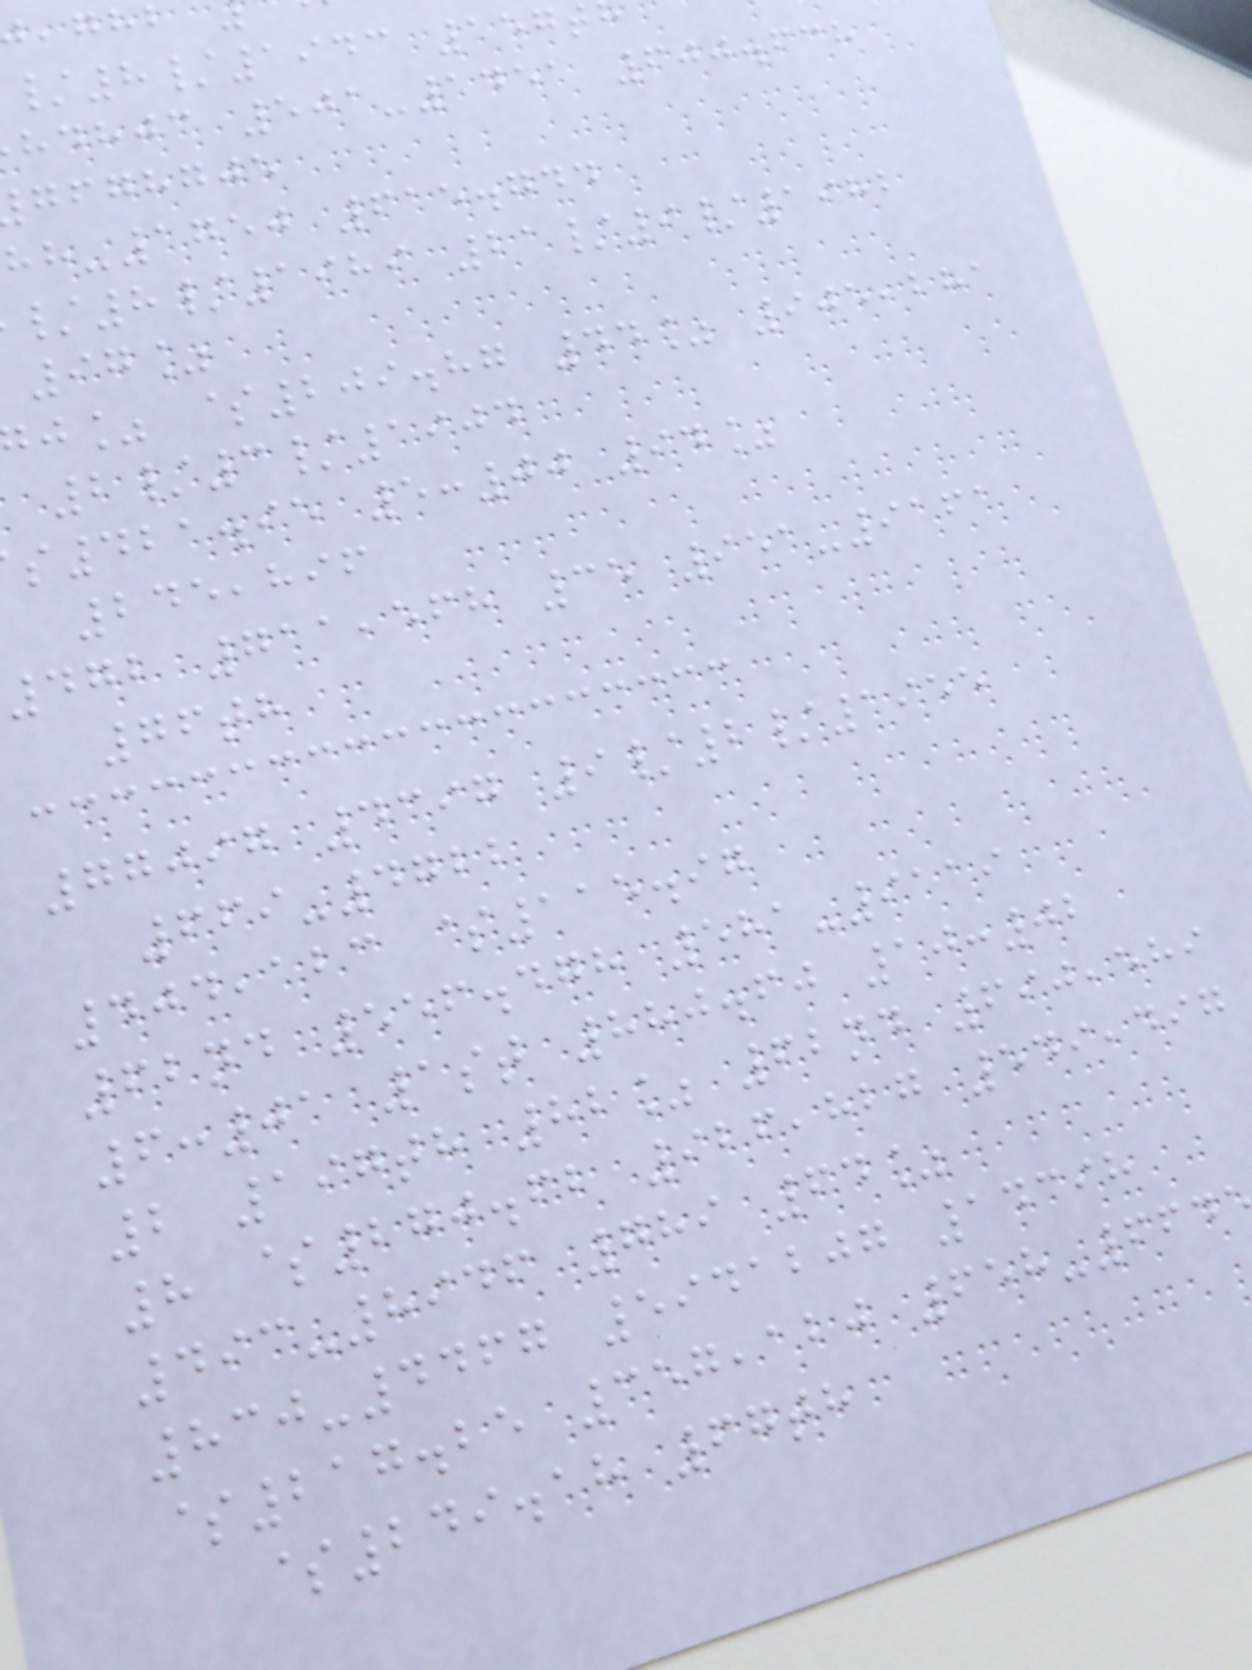/8/1943 157t
hdhjc 501-1451 600.638
gfghgje
-1750 615.744
/8/1989 21/9/1982
97%
j% $209.87 44% 905,281
2/3/1904
421.95 5:00 94%
245,896
472 711,568 35 951-9161
76th
77097 4397 9/2/1955
669-4722
404,123 $115.97
62nd 556.478 581-9119
6:01 1st 880.60 10:02
2 197th 82% 62nd 690,589
8 $270.62 926,827 549,497
493-8946 789 64%
830-4467 5941207 14398
$217.25 357,120 658-664
$249.18 67th
